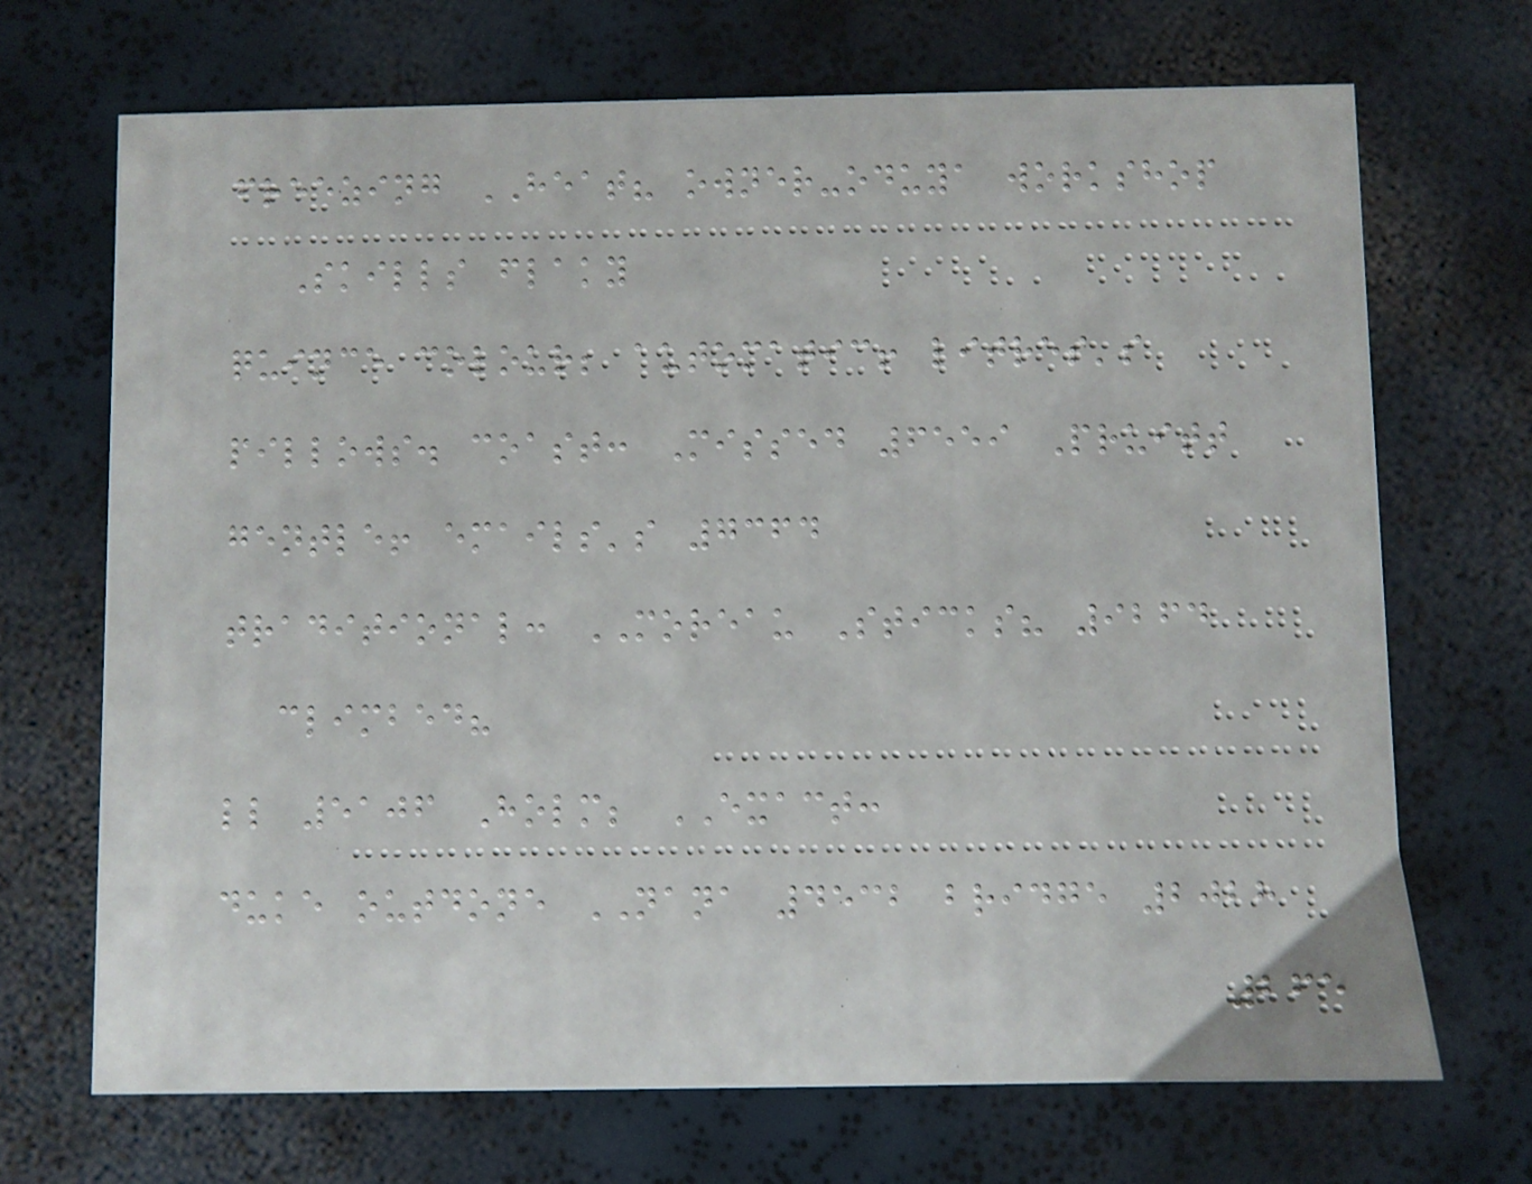freezing HEAT? owner-oduya workshop
Skills flaky
quince colour; automatic! litres's
pillows. coast: Missed 6559 Pruitt
gentle! emails's 7364
traditional: MOREAU Sticks? 9264
climbed?
ll 5106 Holm; EXACT:
duke outdone NANA 4532 bridge 2028
265
